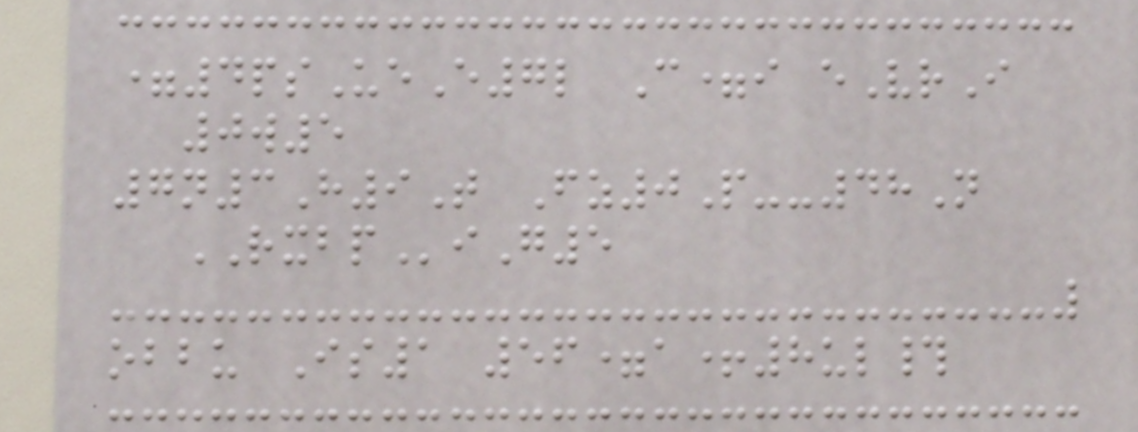=4psUeE7l C=i eVrI
0w5
7n3H9T Fz0P--48N
RXBPiG5
obbu Is1 56=a+8ul#
